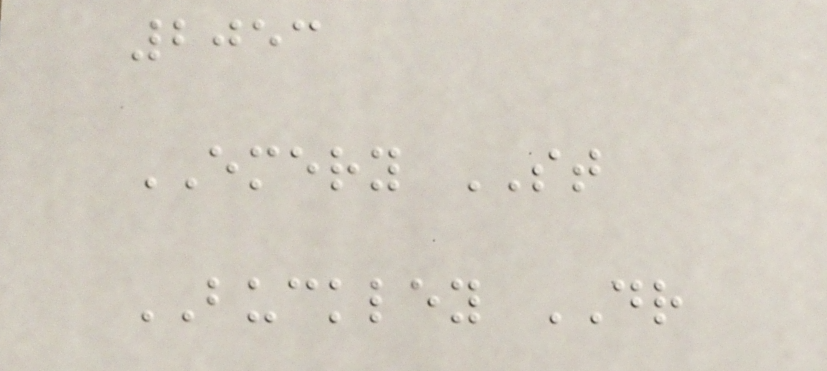2053
EMERY ST
BUCKLEY DR
